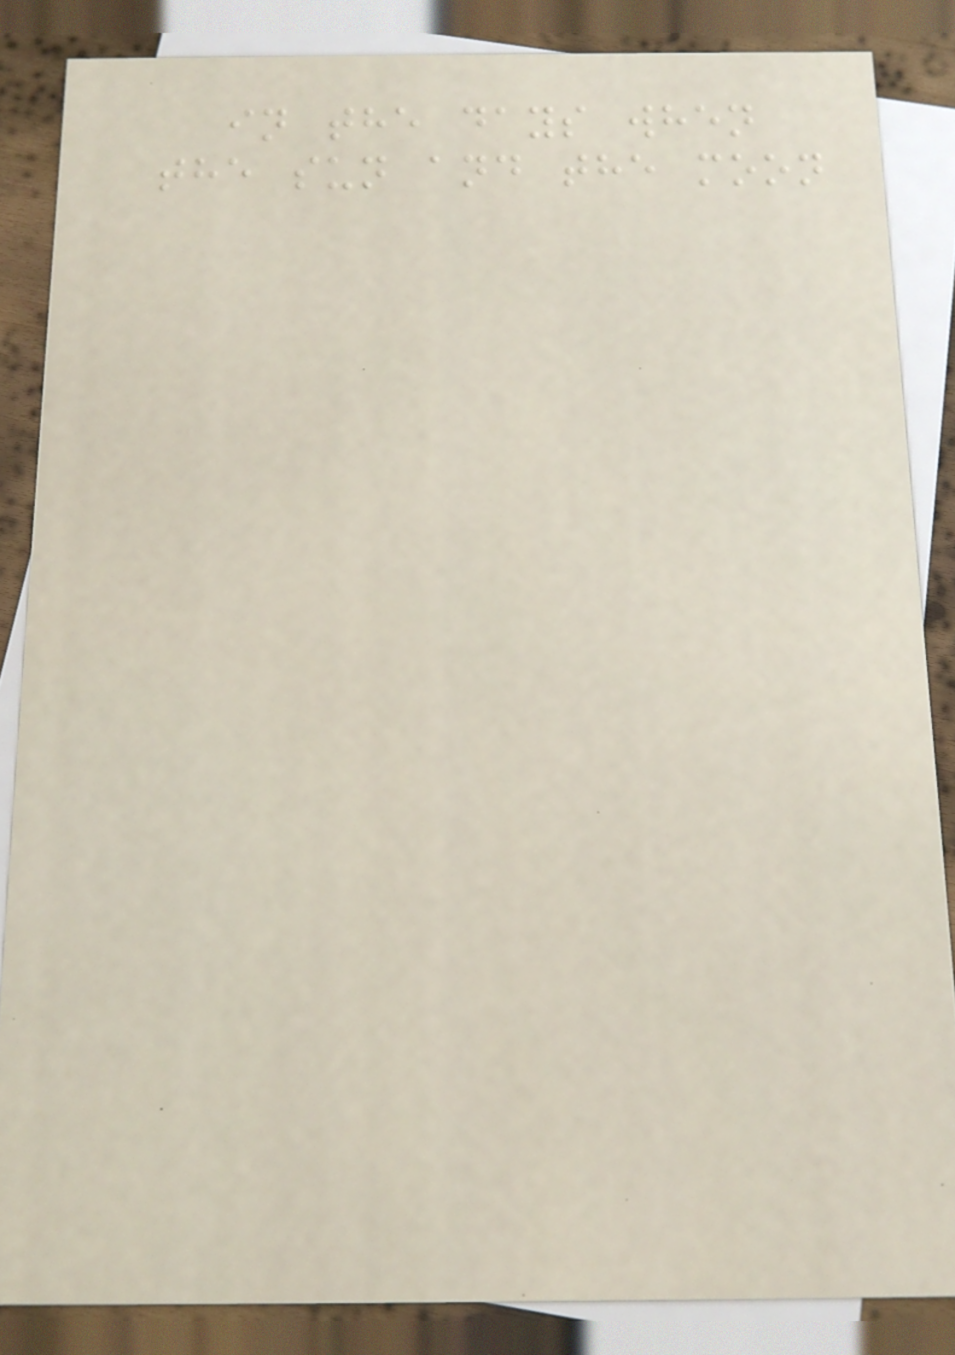in the days when
the sun and the moon
